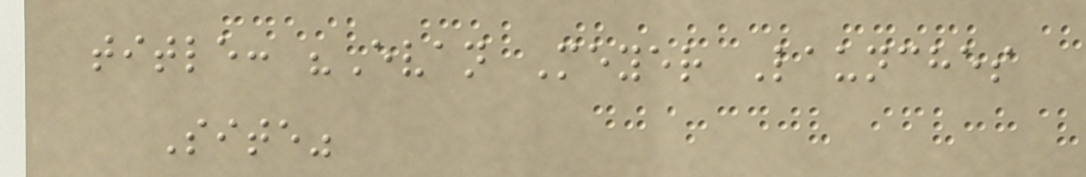title: "Evan Meyer Launches
Site"
